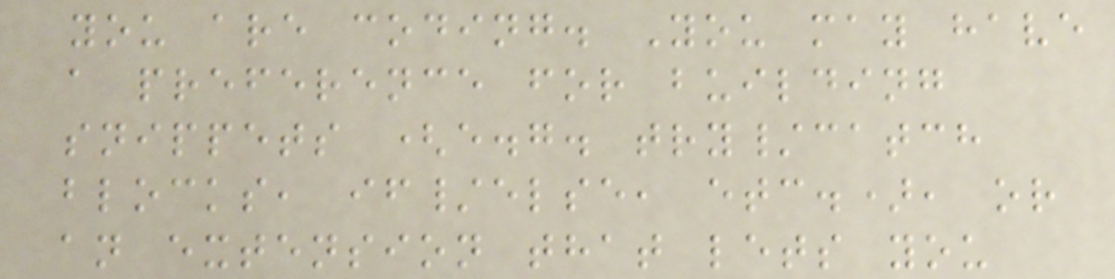you are coding. You may have
a preference for building
snippets (e.g. try/catch
blocks, if/else, etc.), or
an extension that lets you
